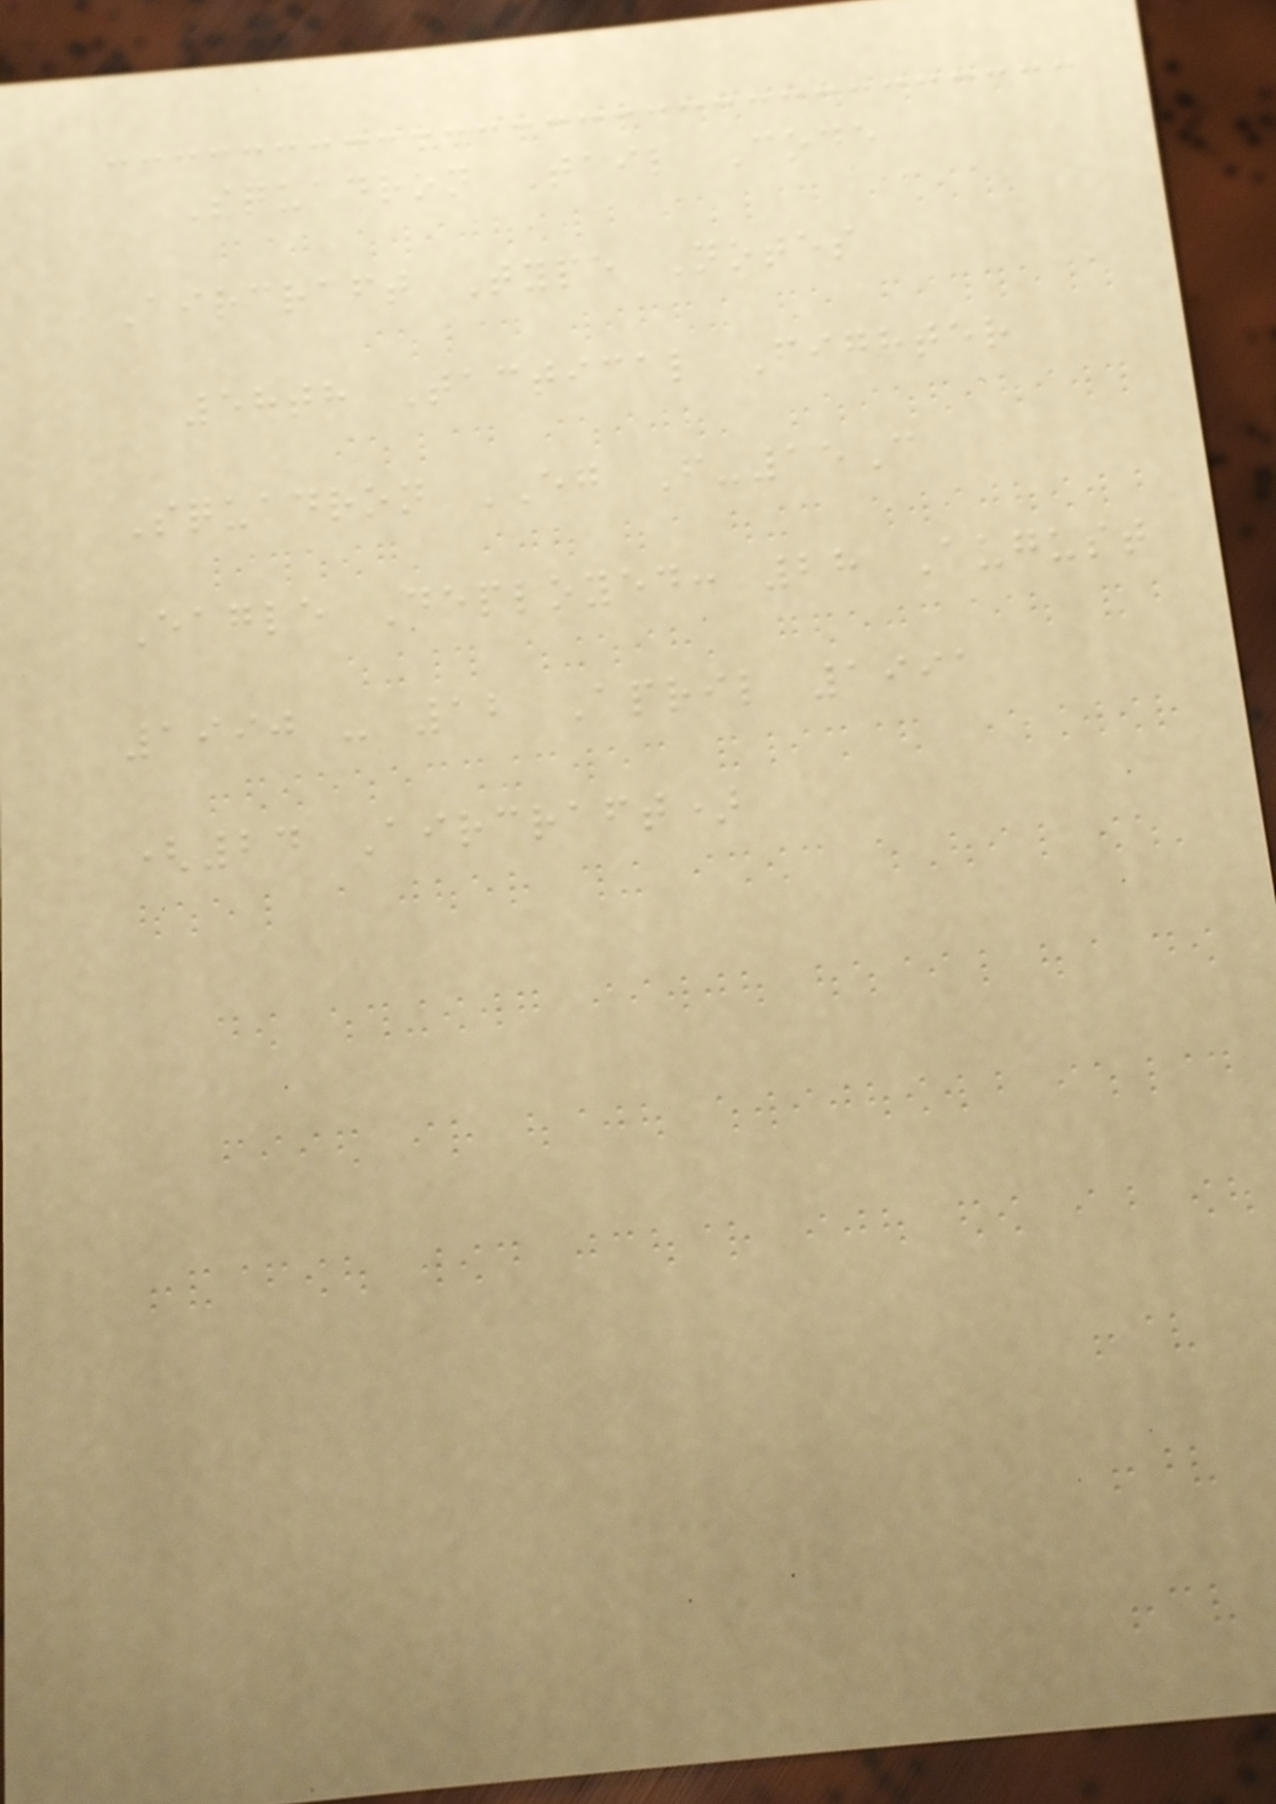Squadron Tail Code
Aircraft Type Notes
58th Tactical Fighter
Squadron EG F-15C
Eagle Deployed: 28 August
1990 - 12 April 1991
(24 Aircraft)
